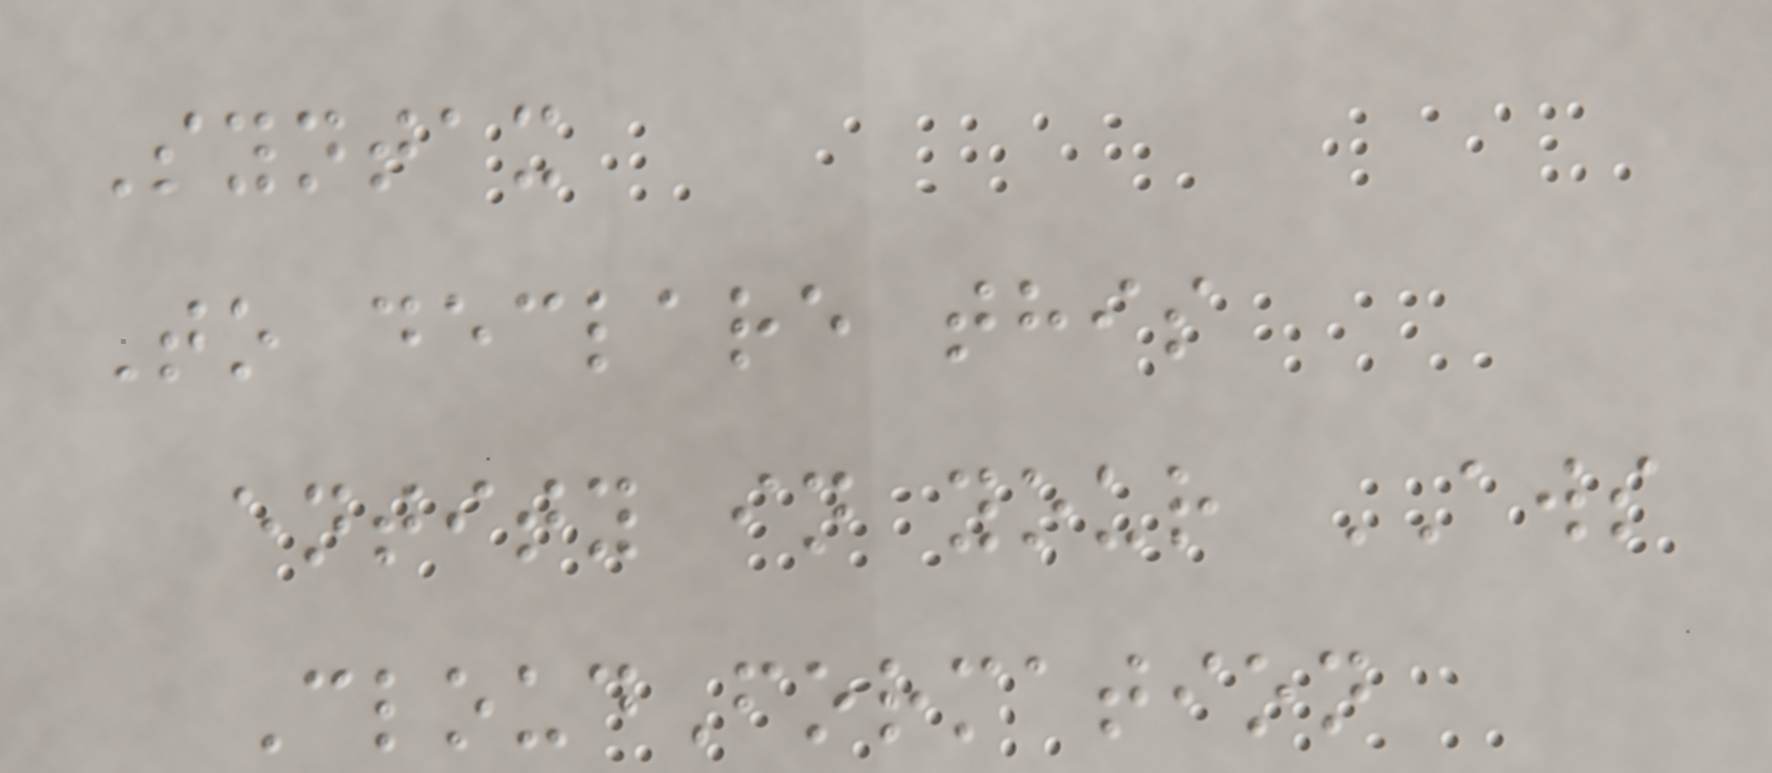Syntax
To declare this
entity in your AWS
CloudFormation
